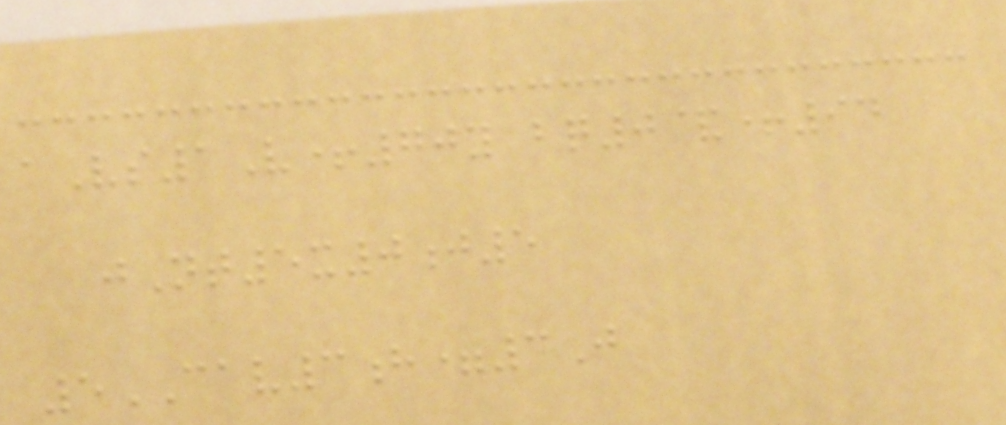aVs1V+70y bq0&+94
jNt5x0j5
5CAV3h=3J
